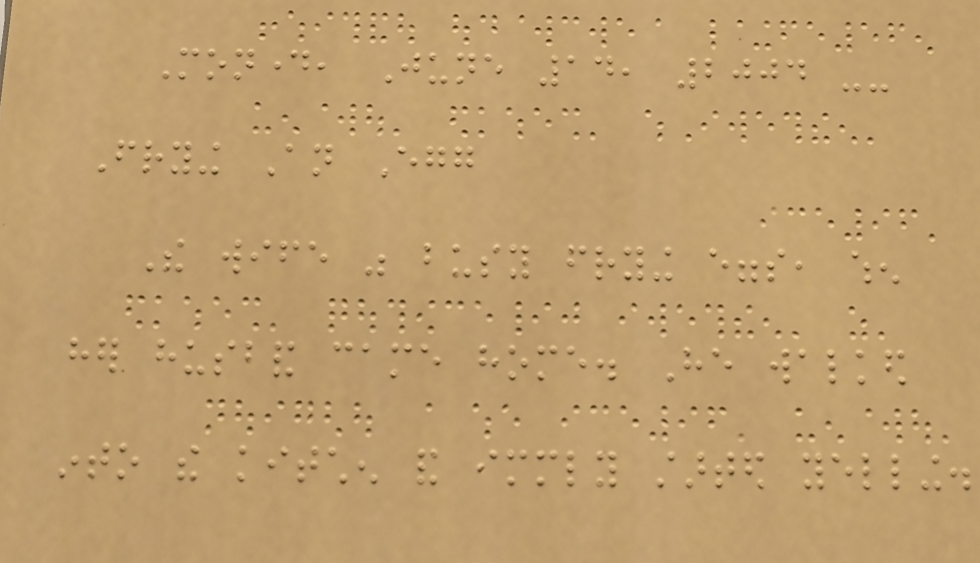Monday, June 14, 2004 --
Frying An Egg
The wife was busy frying eggs, when
her husband came home. He walked
into the kitchen and immediately started yelling.
